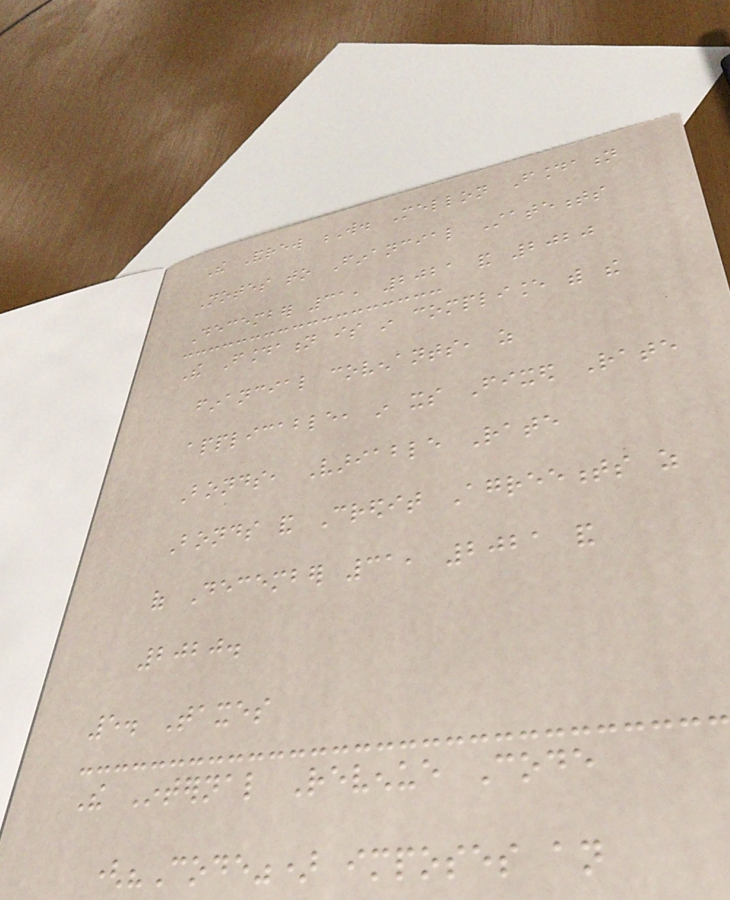The Andrew W. Mellon Foundation
Notes to Financial Statements
December 31, 2021 and 2020
The Foundation is in compliance with the
financial covenants, as
applicable, in its Fixed Rate
Bonds, Variable Rate
Bonds and Credit Agreements as
of December 31, 2021 and
2020.
5. Taxes
The Internal Revenue Code
("Code") imposes an
